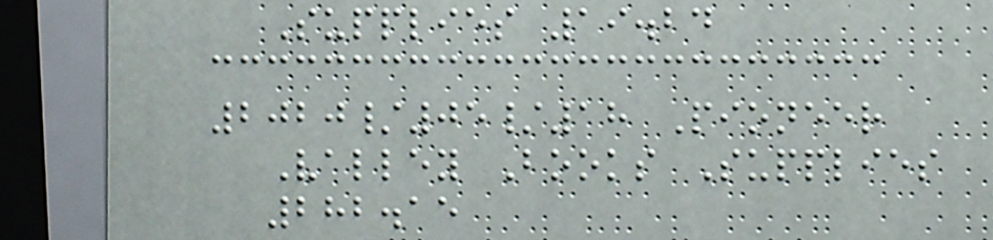Supplies 19.24
2020/05/18 Pioneer
Valley Books Supplies
282.15
